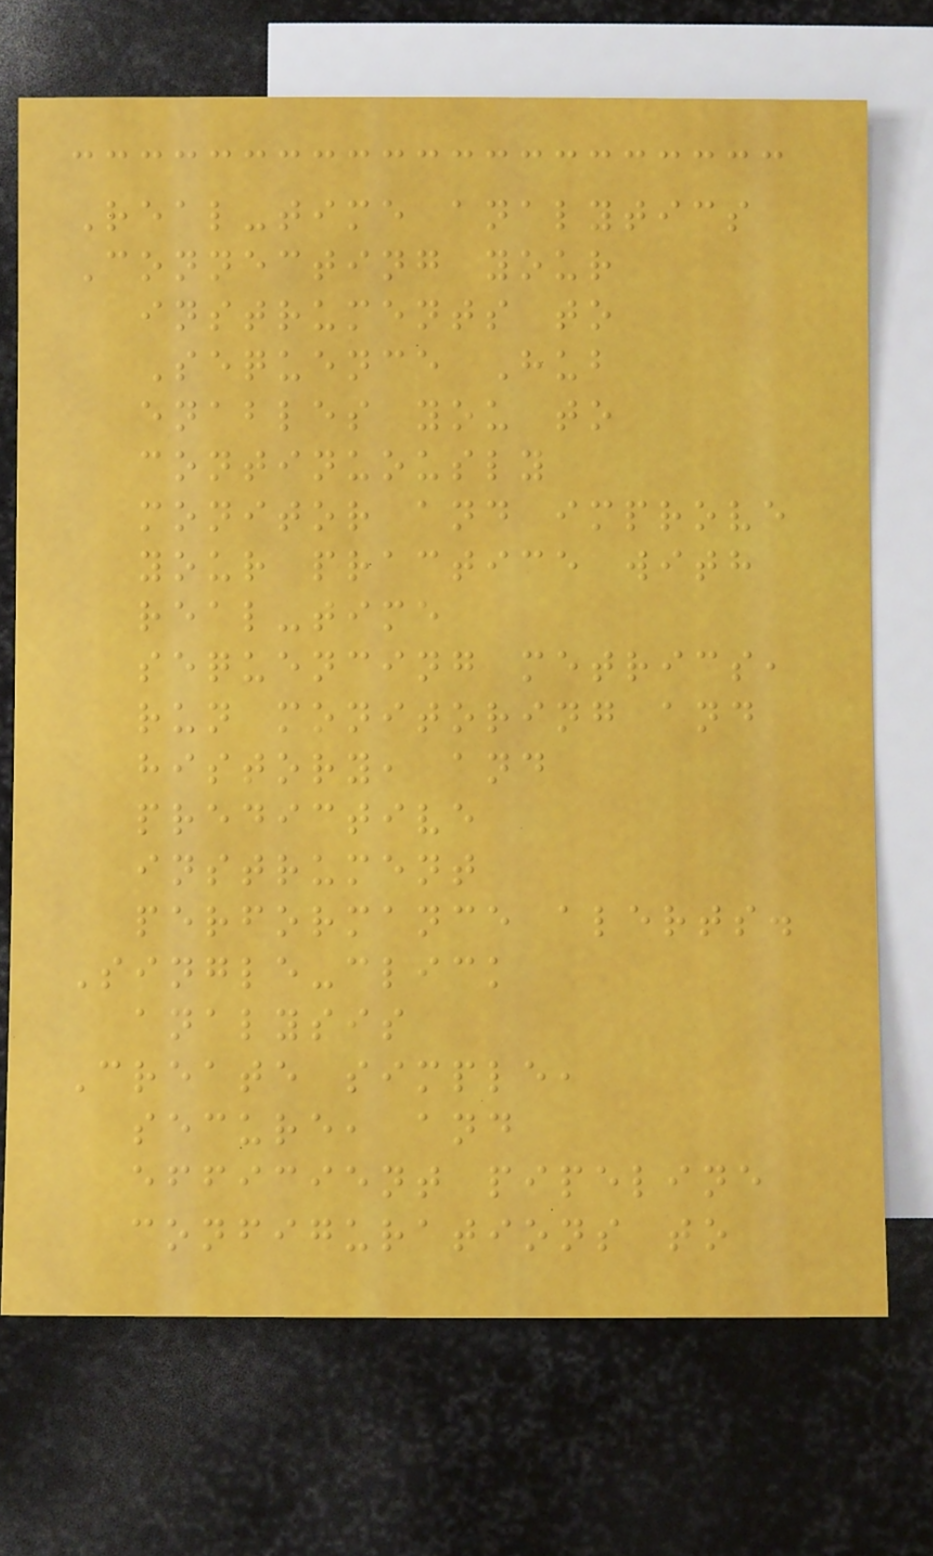Real-time analytics
Connecting your
instruments to
Sequence Hub
enables you to
continuously
monitor and improve
your practice with
real-time
sequencing metrics,
run monitoring and
history, and
predictive
instrument
performance alerts.
Single-click
analysis
Create simple,
secure, and
efficient pipeline
configurations to
